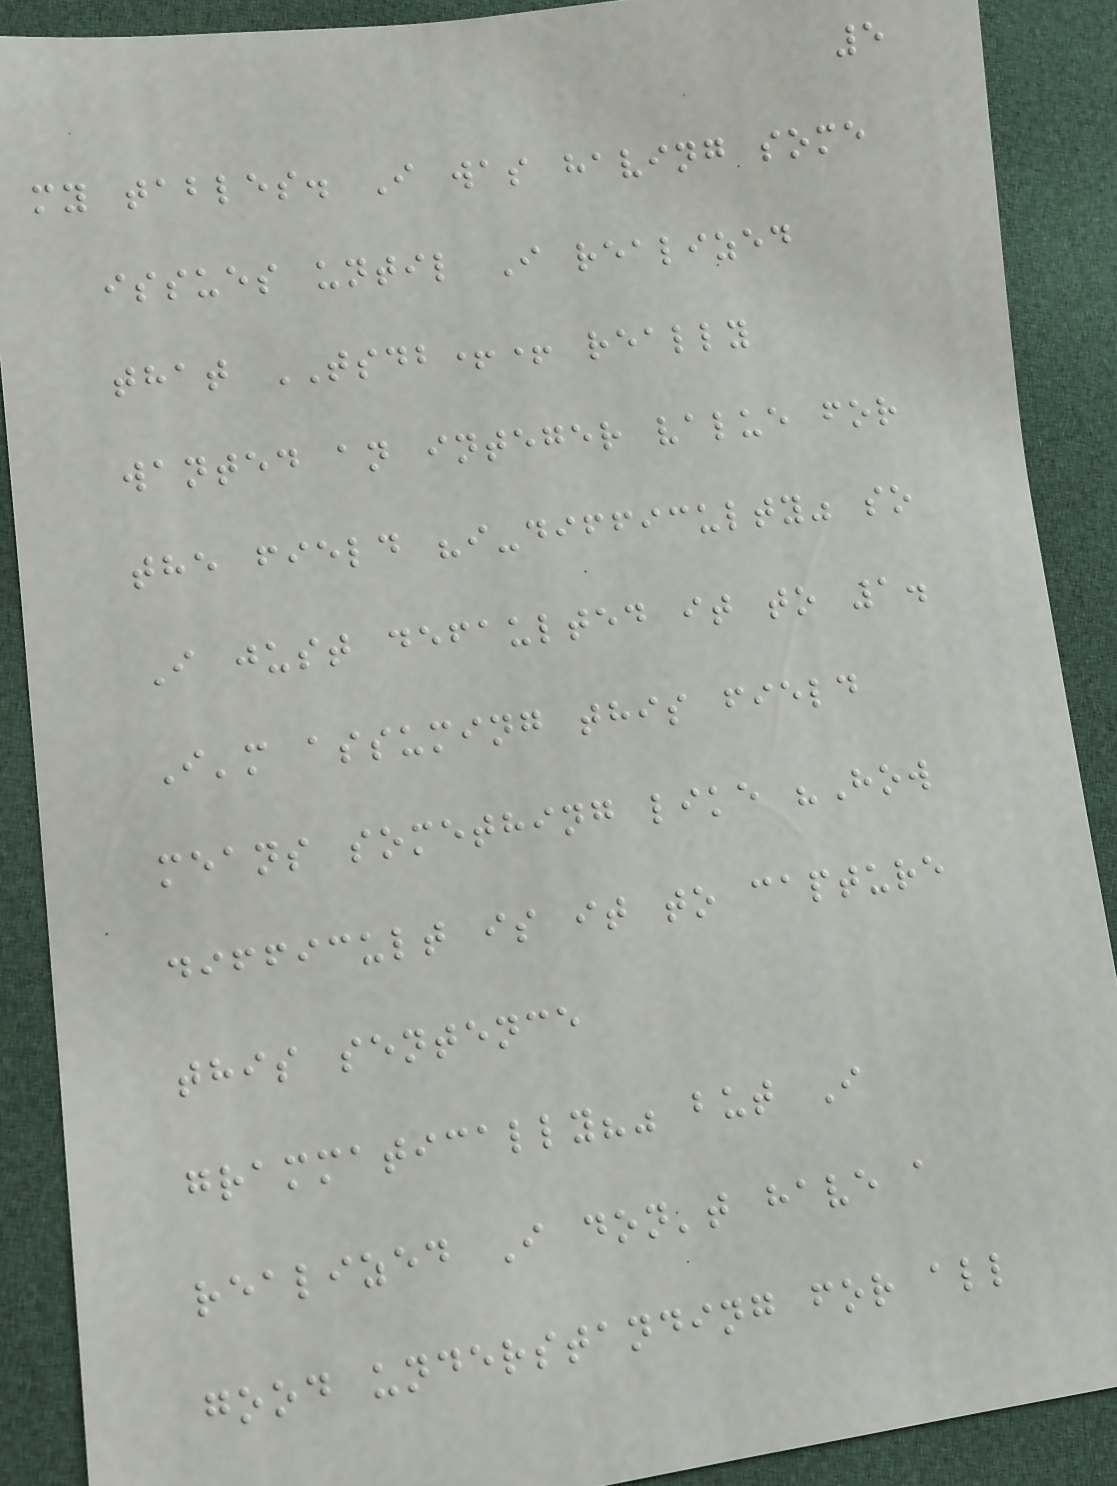5
my tables. I was having some
issues until I realized
that TSDB++ really
wanted an integer value for
the field "i-difficulty" so
I just defaulted it to 1.
I'm assuming this field
means something like "How
difficult is it to capture
this sentence
grammatically?" but I
realized I don't have a
good understanding for all
